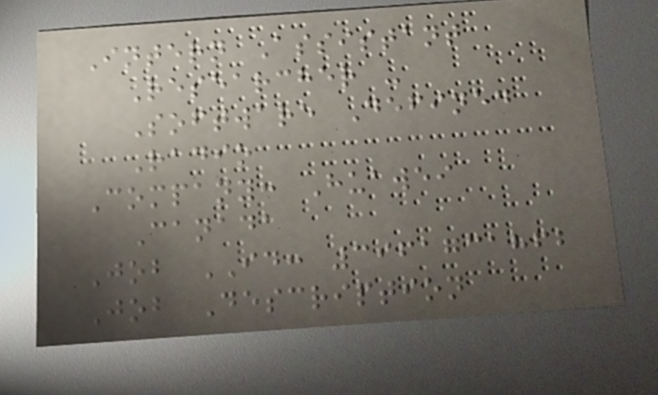Intern Assistant
Researcher -
Software Defined
Radio
Company: Huawei
Canada
Job ID: 3961731862
Job Description
